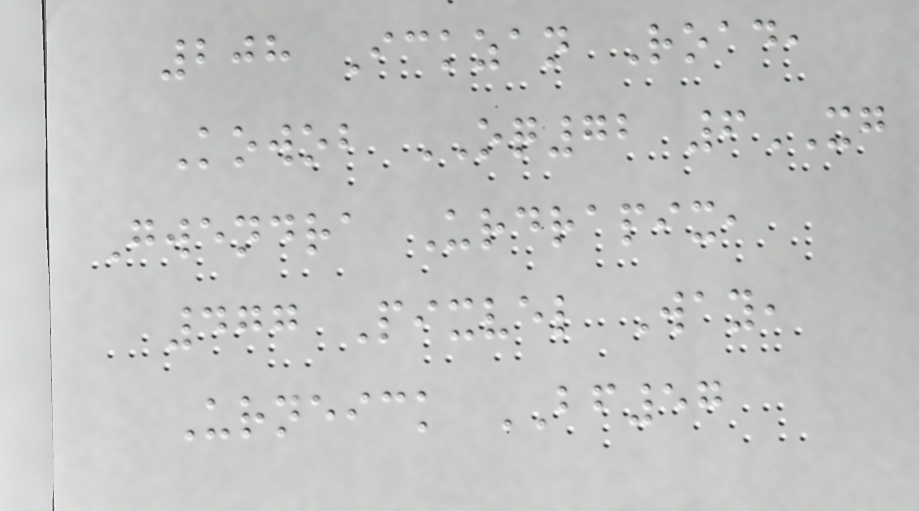208 Ickzan Road,
Kowob OQ72 6XG
Gwendra Urdrapix,
477 Pixvel Way,
Urneick BF57
